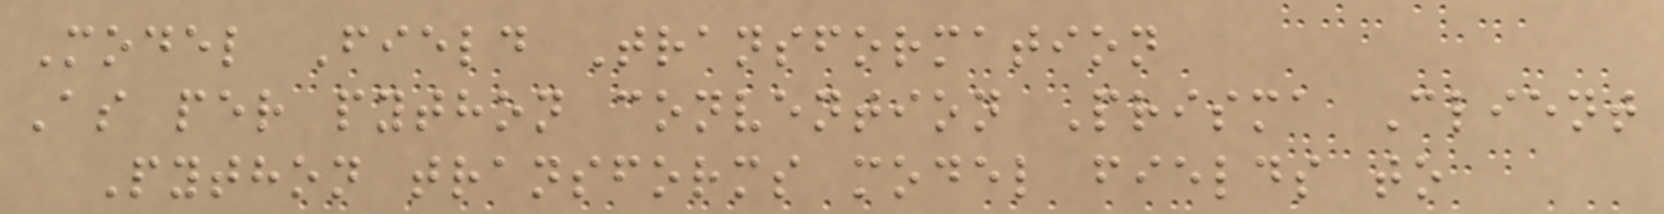Model Field Transformation
As per python convention Prisma Client
Python transforms model fields to
